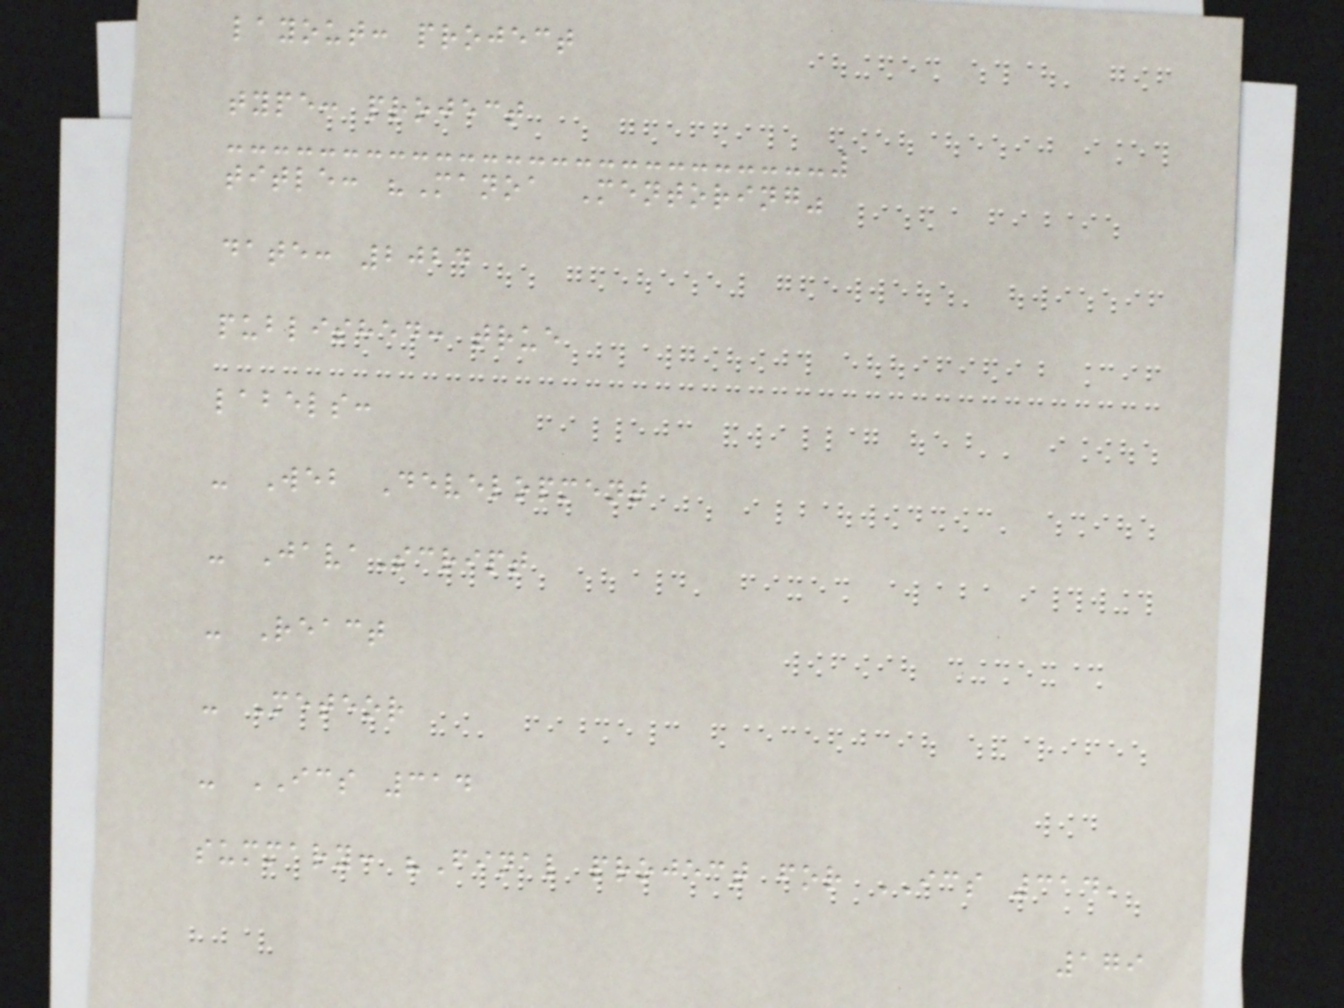layout: project
type: project
title: "Manoa Mentoring"
date: 2024
published: true
labels:
- Web Development
- JavaScript
- React
- Meteor
- ICS 314
summary: "Final project for ICS 314,
179
